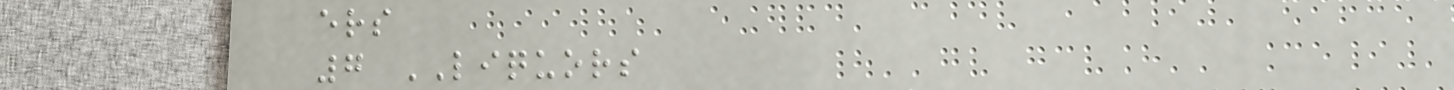ers
7 LIQUORS
